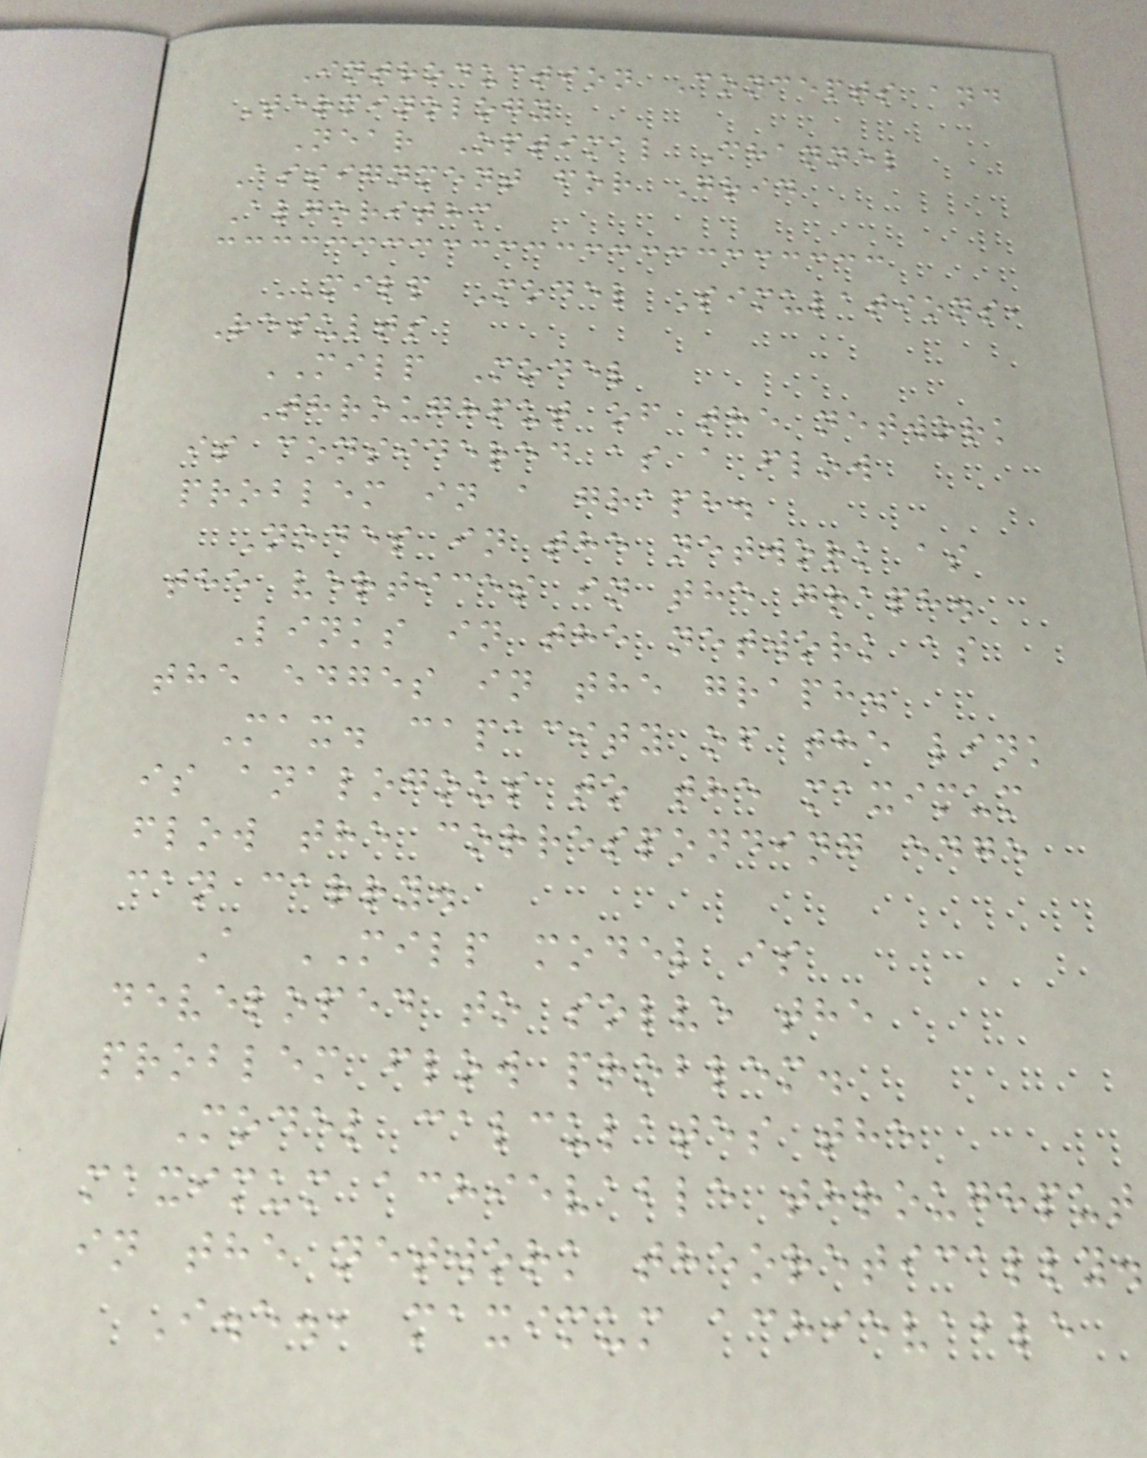Introduction Concepts and
Terminology
Near Optimal Channel
Assignment for Grid
Algorithm
MILP Model Simulations,
Results
MILP Model
Throughput of the network
is considered as a flow
problem in a graph.
Nodes in the network as
the vertices in the graph.
Links in the network as
the edges in the graph.
Max. capacity of the link
is analogous to the maximum
flow the corresponding edge
can carry.
A MILP model is
developed to solve the
problem flow problem.
Model calculates the
maximum achievable throughput
in the network theoretically.
I.e., maximum achievable
